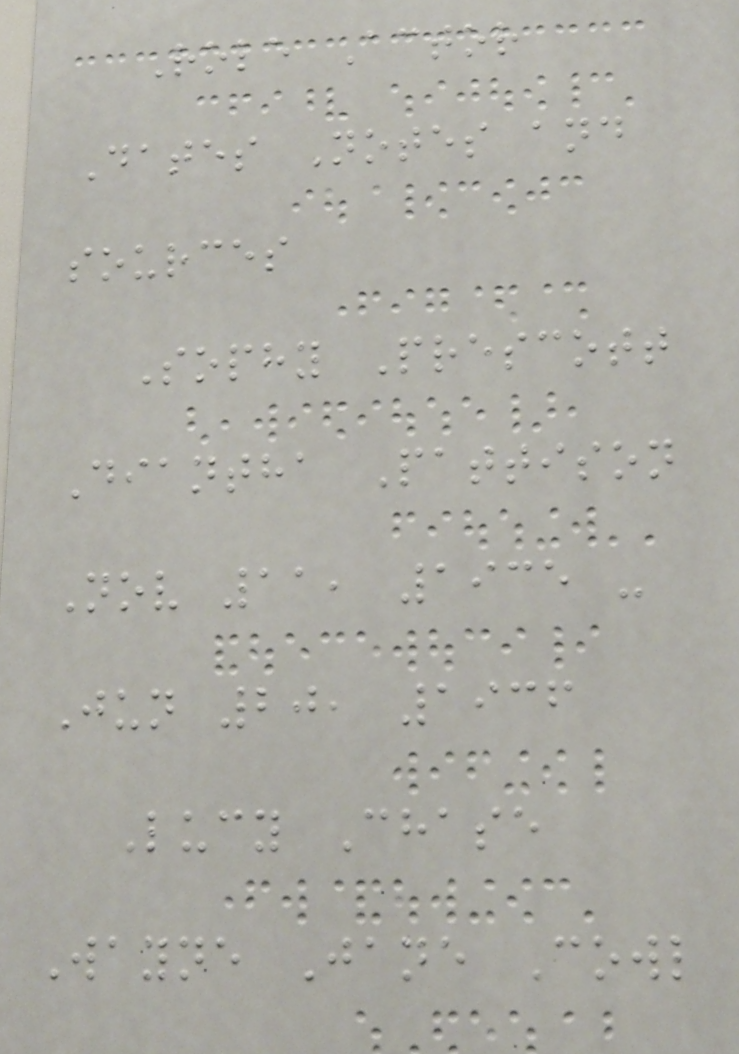Role Actor
Dates Notes and
sources
Sophy Prescott
Diantha Pattison
Nov 11, 1935 -
Jun 20, 1936
Lucy Chase
Wayne Jane Cowl
